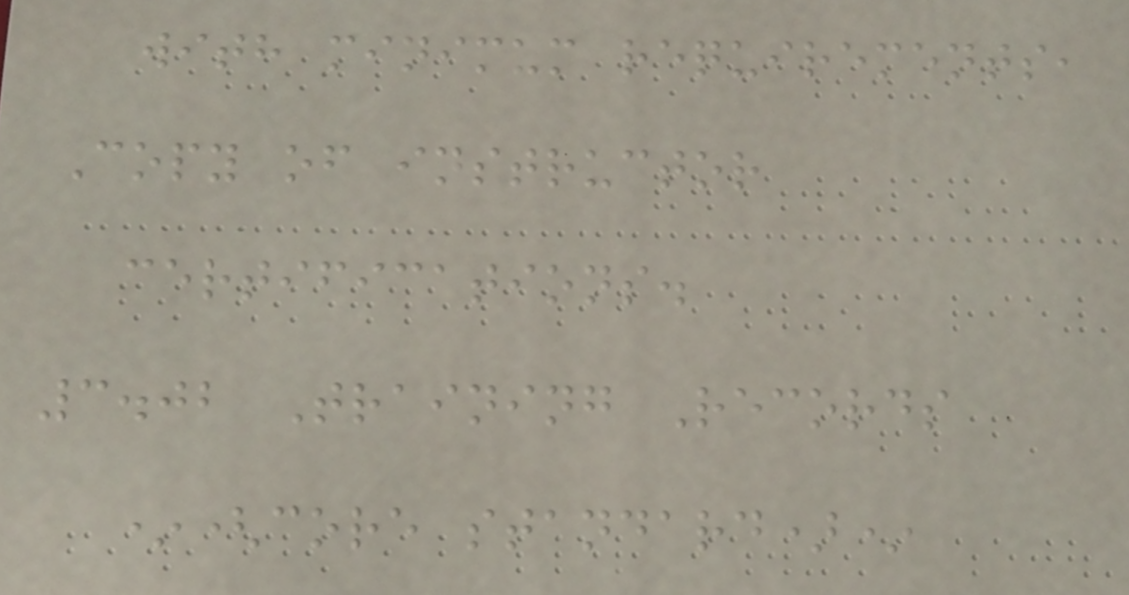with minimum requirements,
Copy of instructor
certifications.
3.02 Training Records
*(core standard)*
